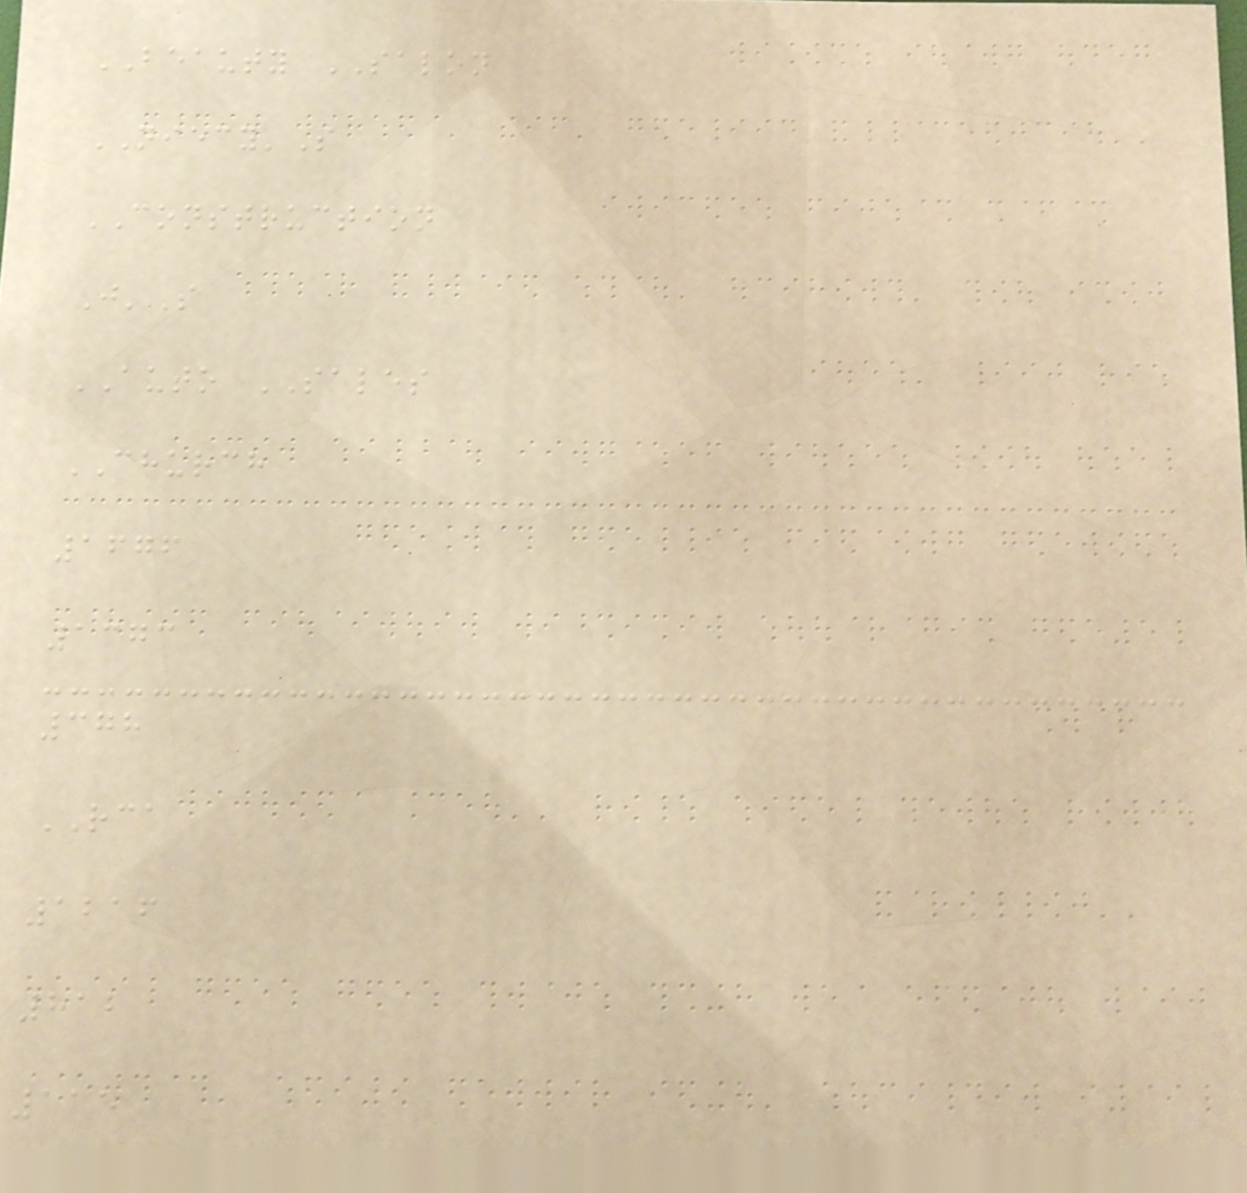BEAUTY SALON
NIECY'S
CONSTRUCTION
J'S
AUTO SALES
CHURCH
1676
1373
378
RCA
1216
812
115
